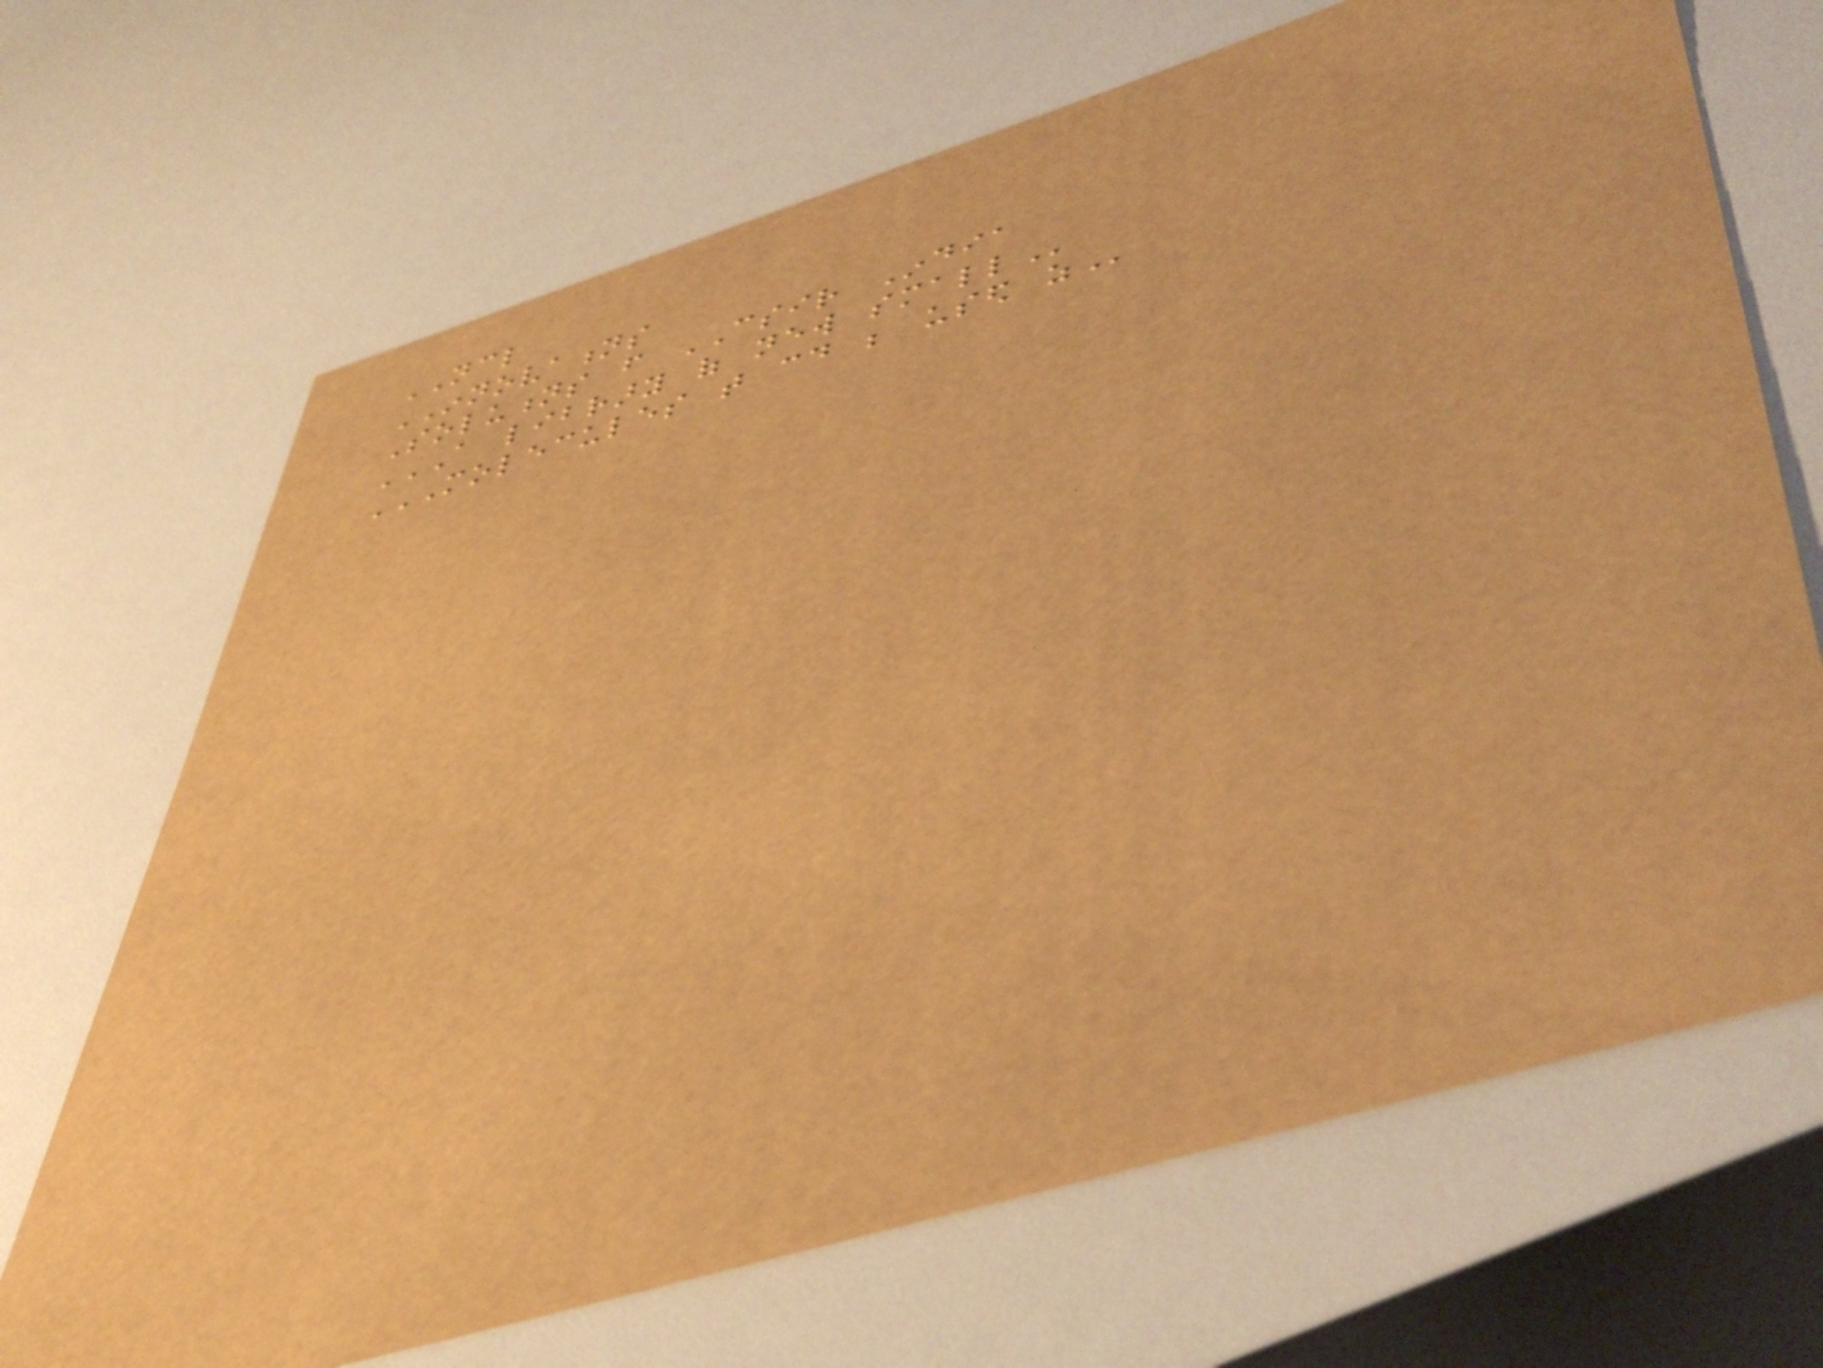NCL
INNOVATIONS
Solutions from CSIR India
A LIBRARY OF NEW SMALL
MOLECULES THAT COULD BE USED AS
